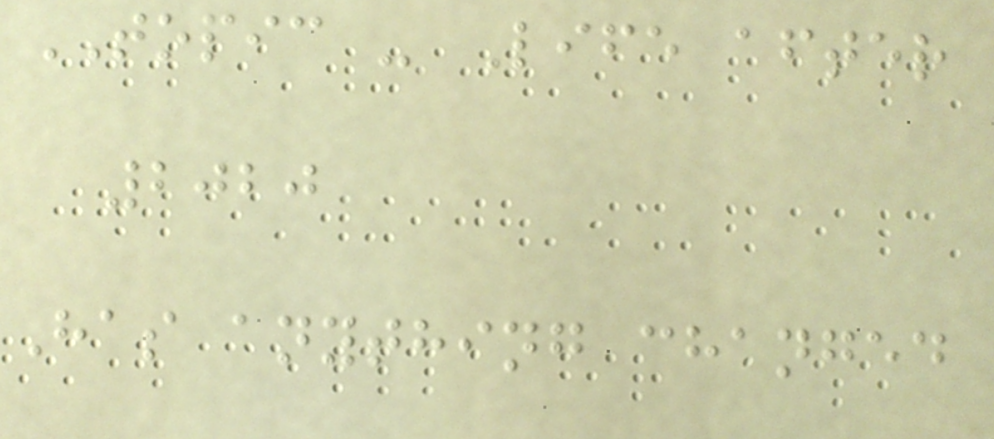TOPIC - Life after
2020
Has anything changed
